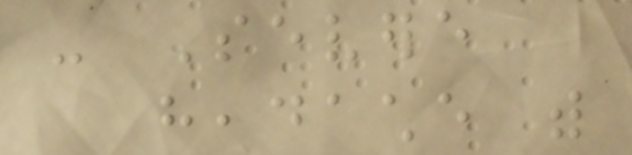- Severe
headache with
